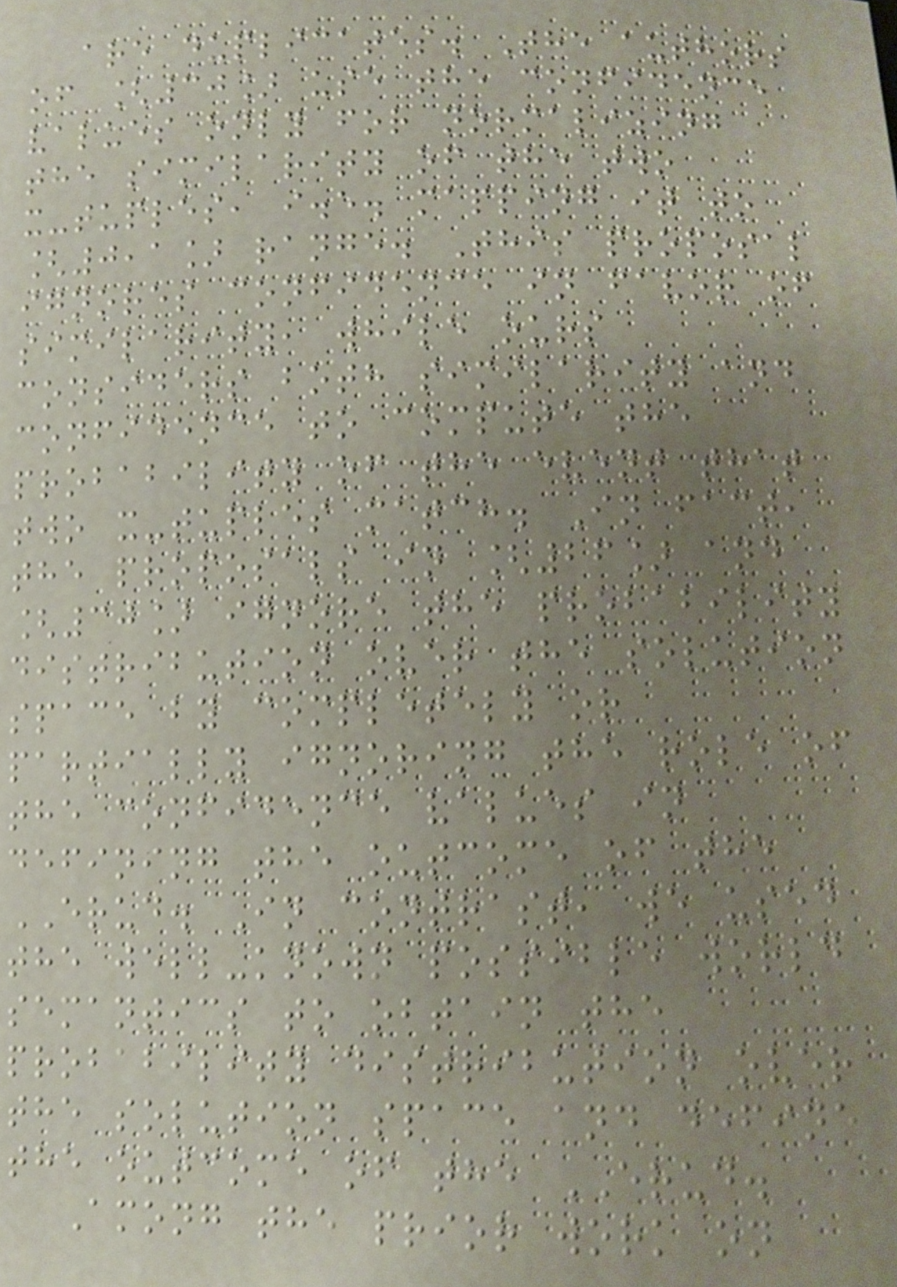are duplicates. The authors
of [30] use the confidence
values only for normalizing
the similarity of the two
x-tuples, i.e. mapping it to
[0,1] range. This proposal
ignores confidence in favor of
similarity, while ours
considers both similarity and
confidence to compute the
probability of the event that
two x-tuples match. In fact,
the proposals in [26] and
[30] ignore the probability
distribution over the solution
space by completely or
partially ignoring the role of
the confidence values in
defining the outcome of the
ERUD. In contrast, we used
the well-known possible world
semantics to obtain the
probability distribution over
the solution space and define
the outcome of the ERUD.
Among the prior work on
